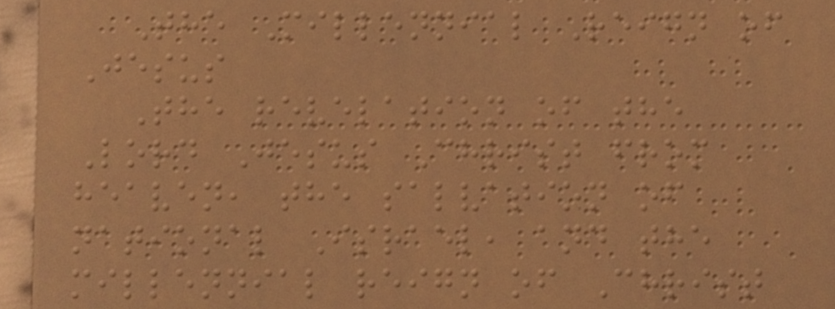The Millennial Reign of
Jesus
The revelation of the
Lord Jesus Christ from
heaven, the salvation of
national Israel, and the
millennial reign of Christ
